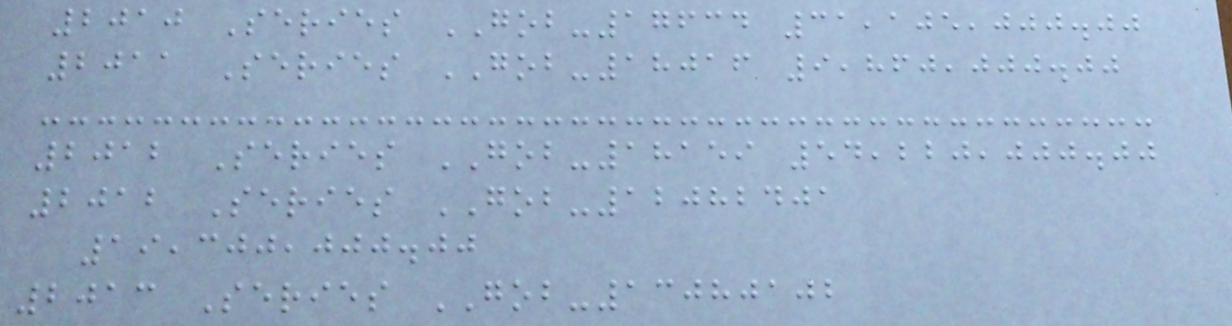2010 Series GOB-17634 31,105,000.00
2011 Series GOB-18016 9,860,000.00
2012 Series GOB-18159 54,220,000.00
2012 Series GOB-12082401
19,300,000.00
2013 Series GOB-13080102
